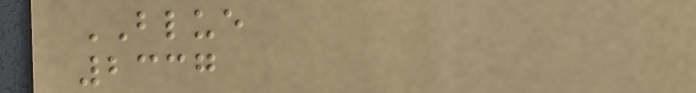BLUE
2337
